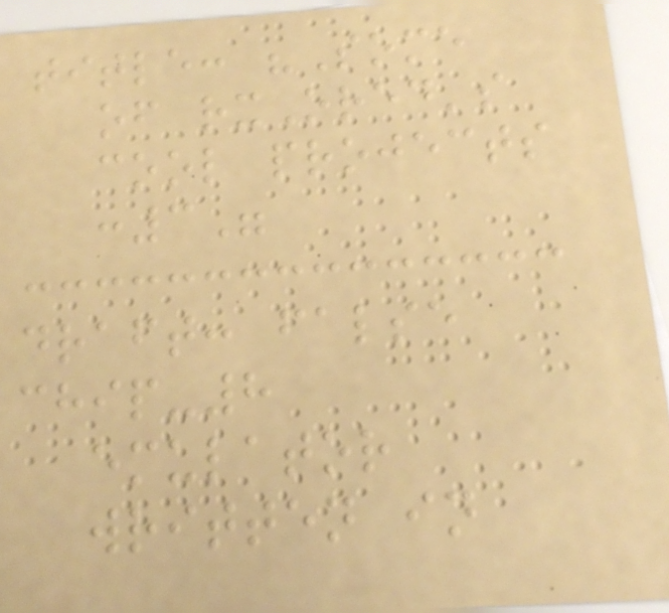title: "Some
of rxOred's
cool projects
:3"
draft: false
chip-8
emulator
written in
